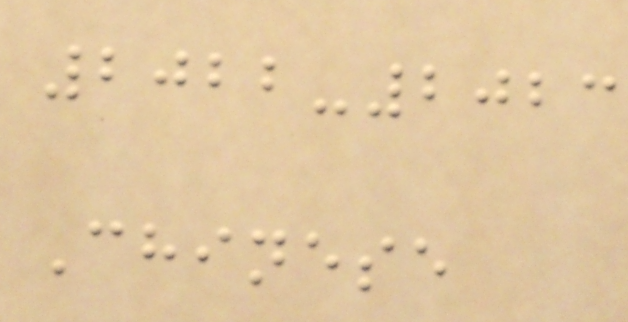2022-2023
Chinese
